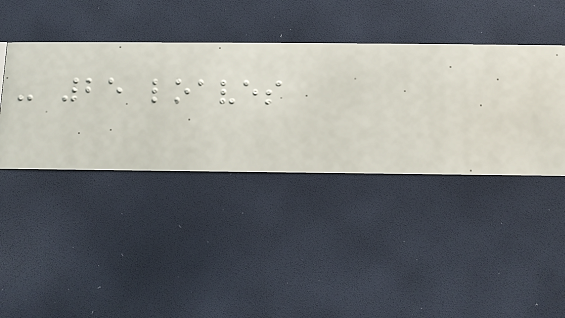- 25 loaves
